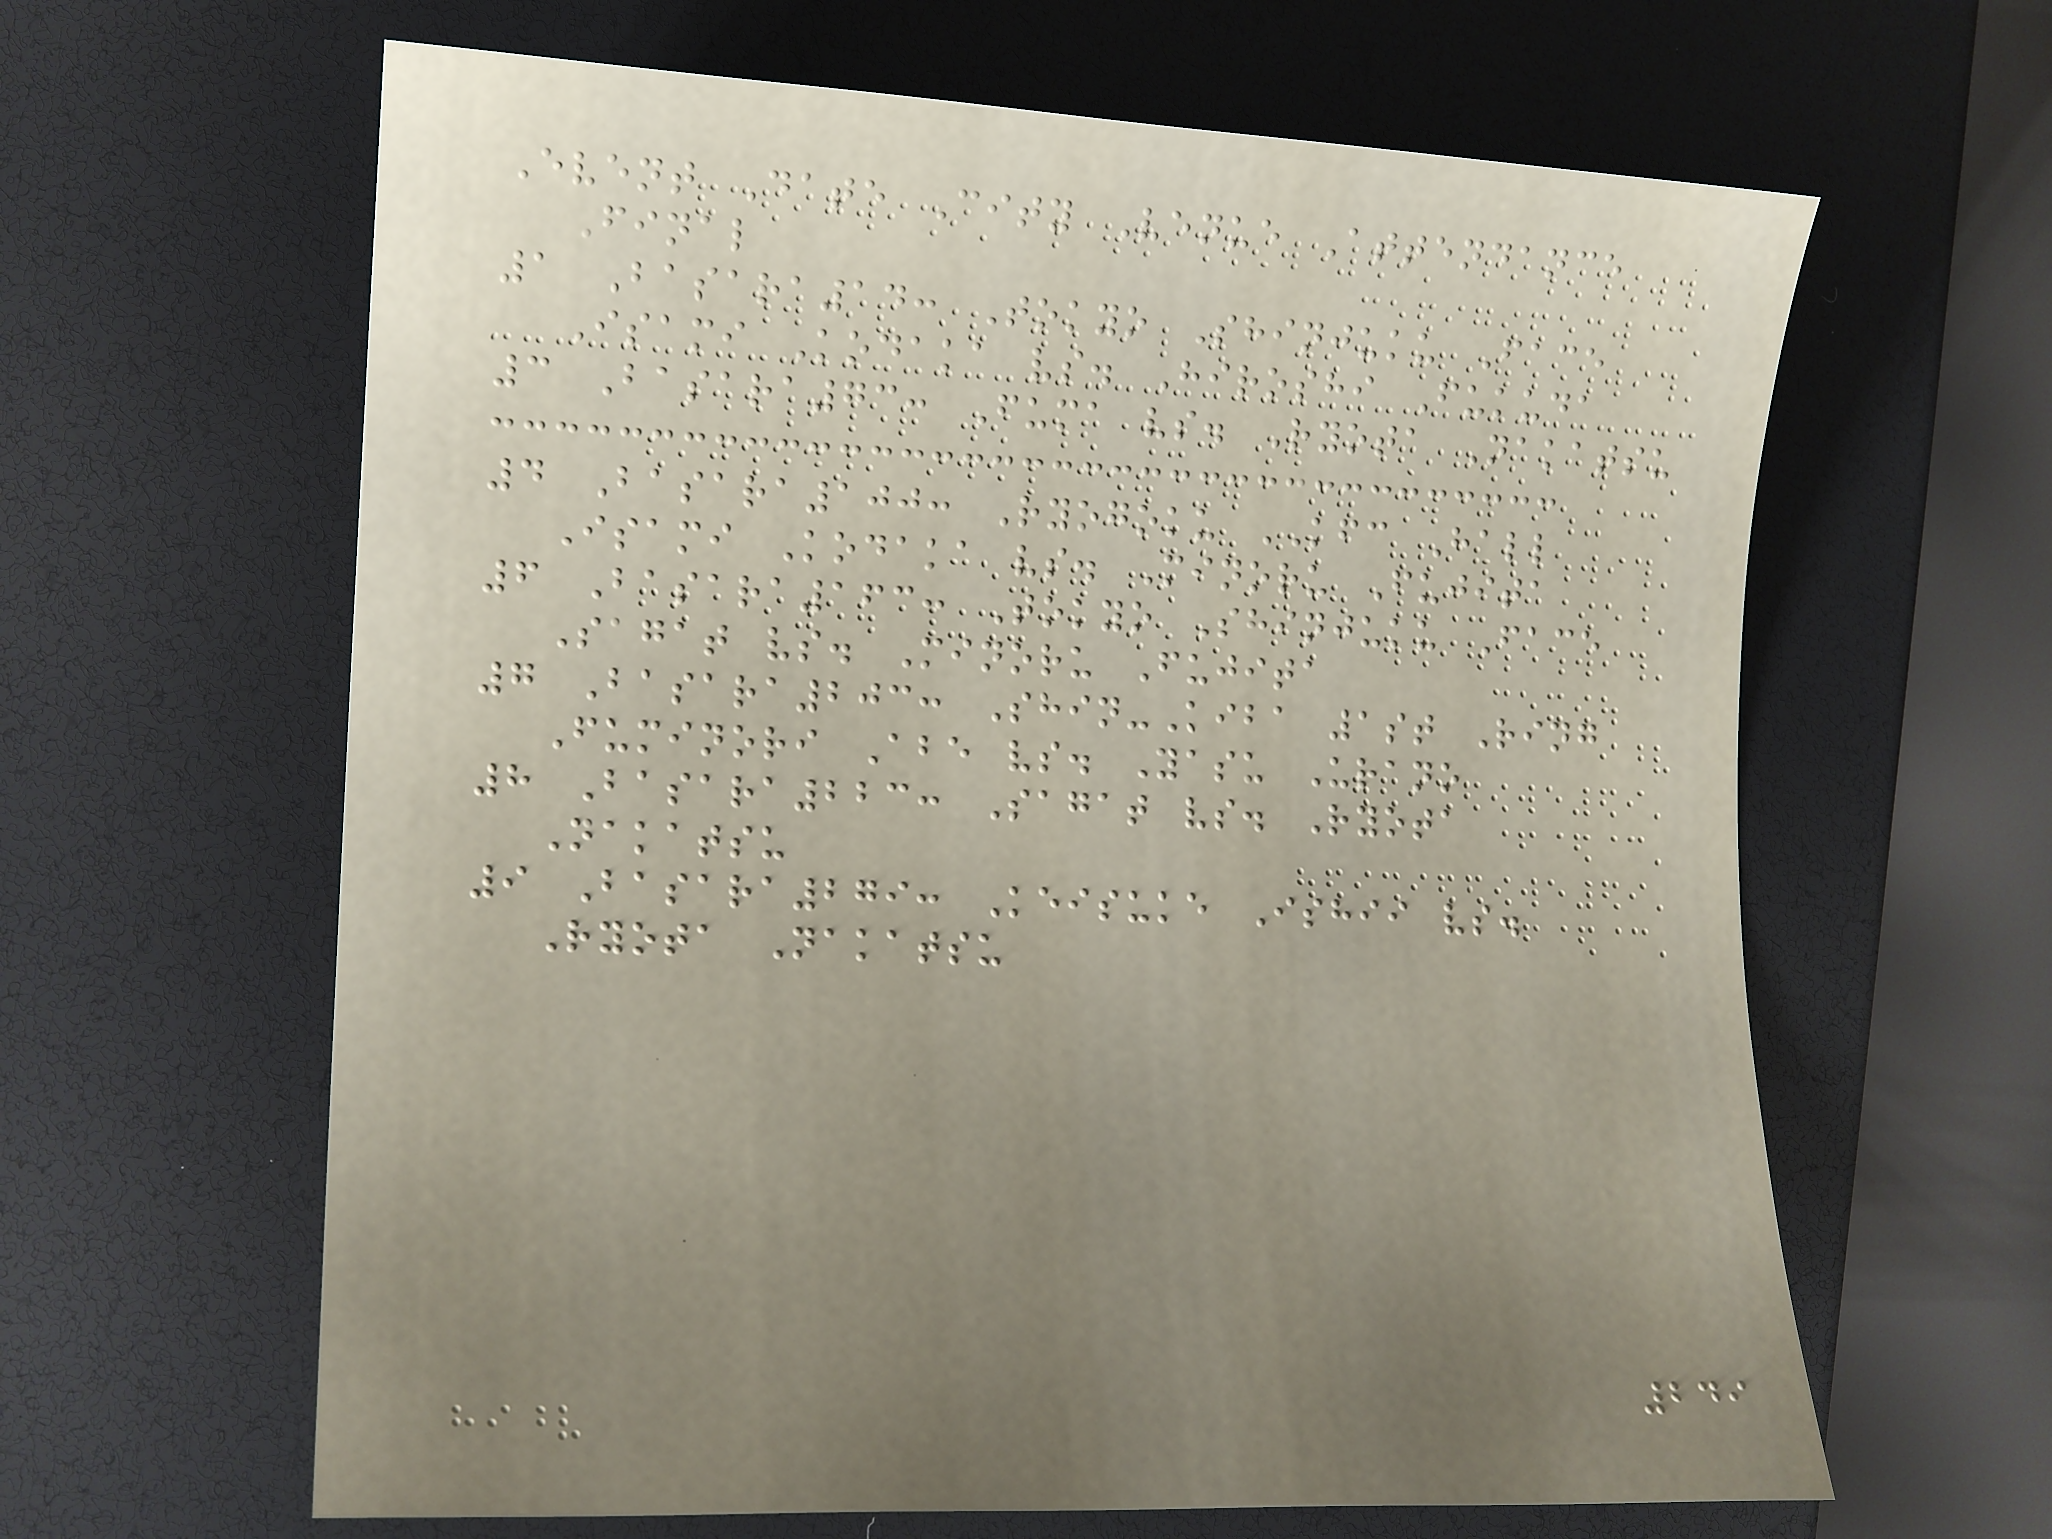Event Date City Venue Attendance
Final
1 Basara14: Tokyo Shinjuku Face
Isami Kodaka vs. Hiroshi Fukuda
3 Basara73: Fuma vs. Ryota Nakatsu
4 Basara100: Ryogoku KFC Hall
Isami Kodaka vs. Minoru Fujita
6 Basara163: Tokyo Shinjuku Face
Sagat vs. Minoru Fujita
7 Basara203: Shin-Kiba 1st Ring
Fuminori Abe vs. Yasu Urano
8 Basara223: Sagat vs. Ryota
Nakatsu
9 Basara279: Keisuke Ishii vs.
Ryota Nakatsu
249
